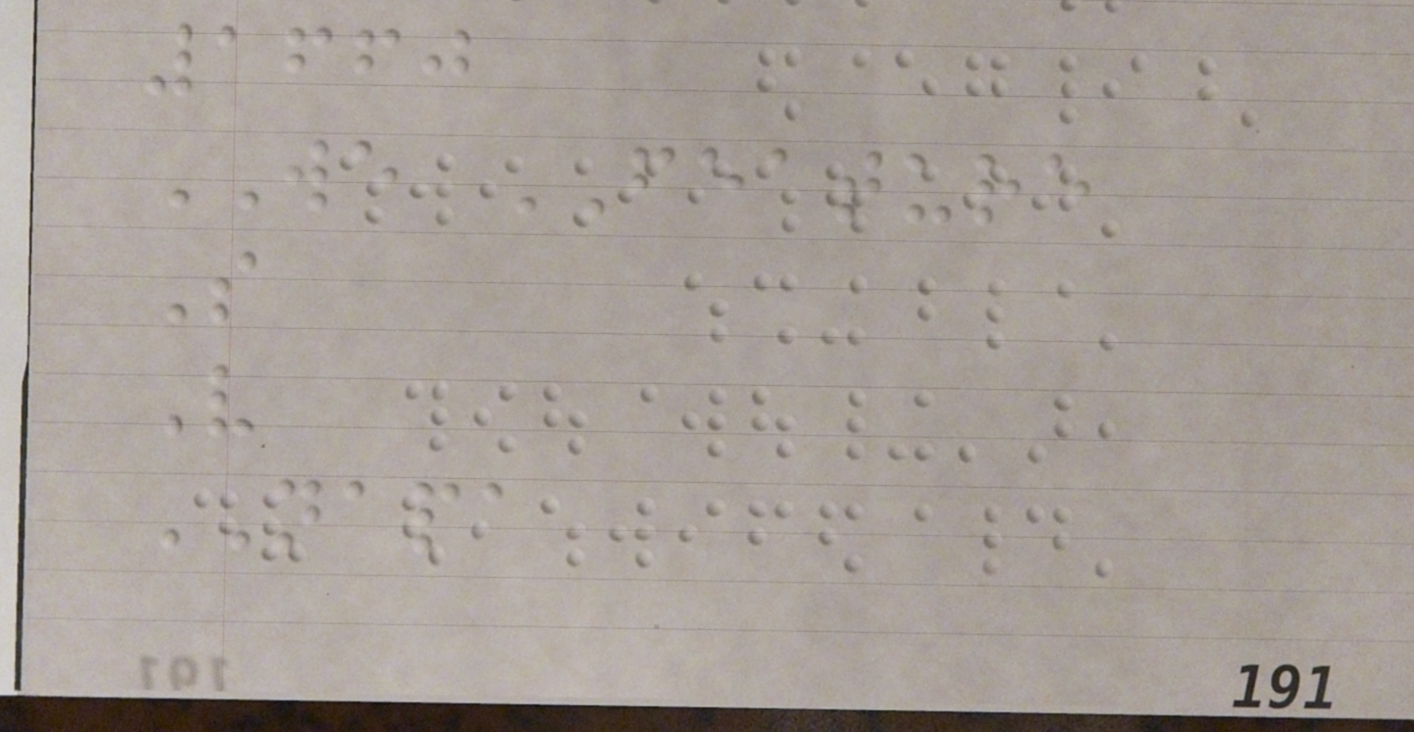1660
WE FEATURE
S
V
NAPA
